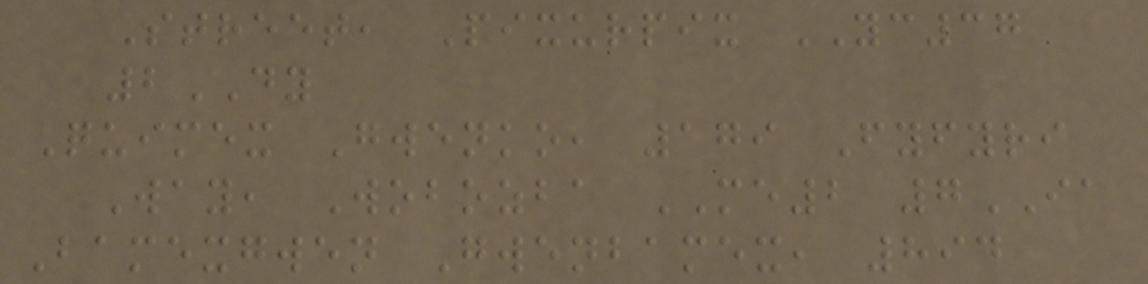Street, Pixurpix YC37
2DY
Quimex Gwenko, 179 Fyfyri
Way, Wobozba ME2 7IA
Bamexgwen Gwenbamex, 894
